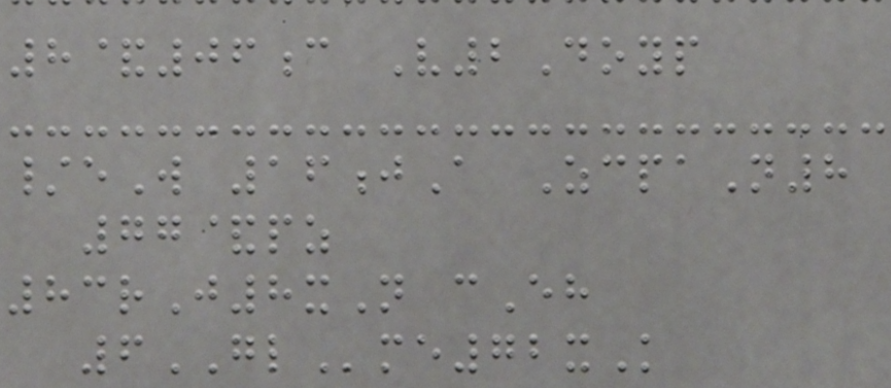8&06c V2Doyp
/eW 16jA ZcpaN8
77&pz
83rJ8xN cEh
6GLme72xK
